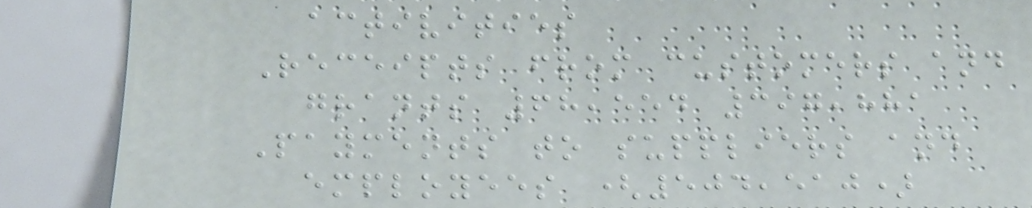activities
Receipts from customers and
grants 68,554 397,881
Payments to suppliers and
employees (504,510)
